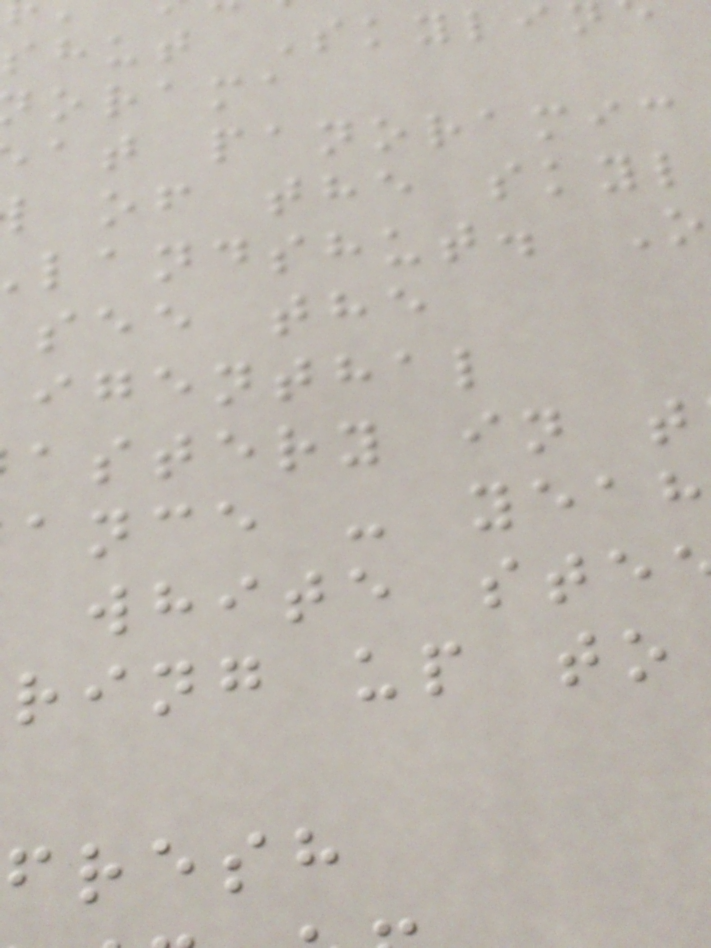shut Skyli
orama
at panoramic
of the skyl
landshut. O
see the
igenthal
astery in t
ance - yeah
white ste
ring up to
fresh
